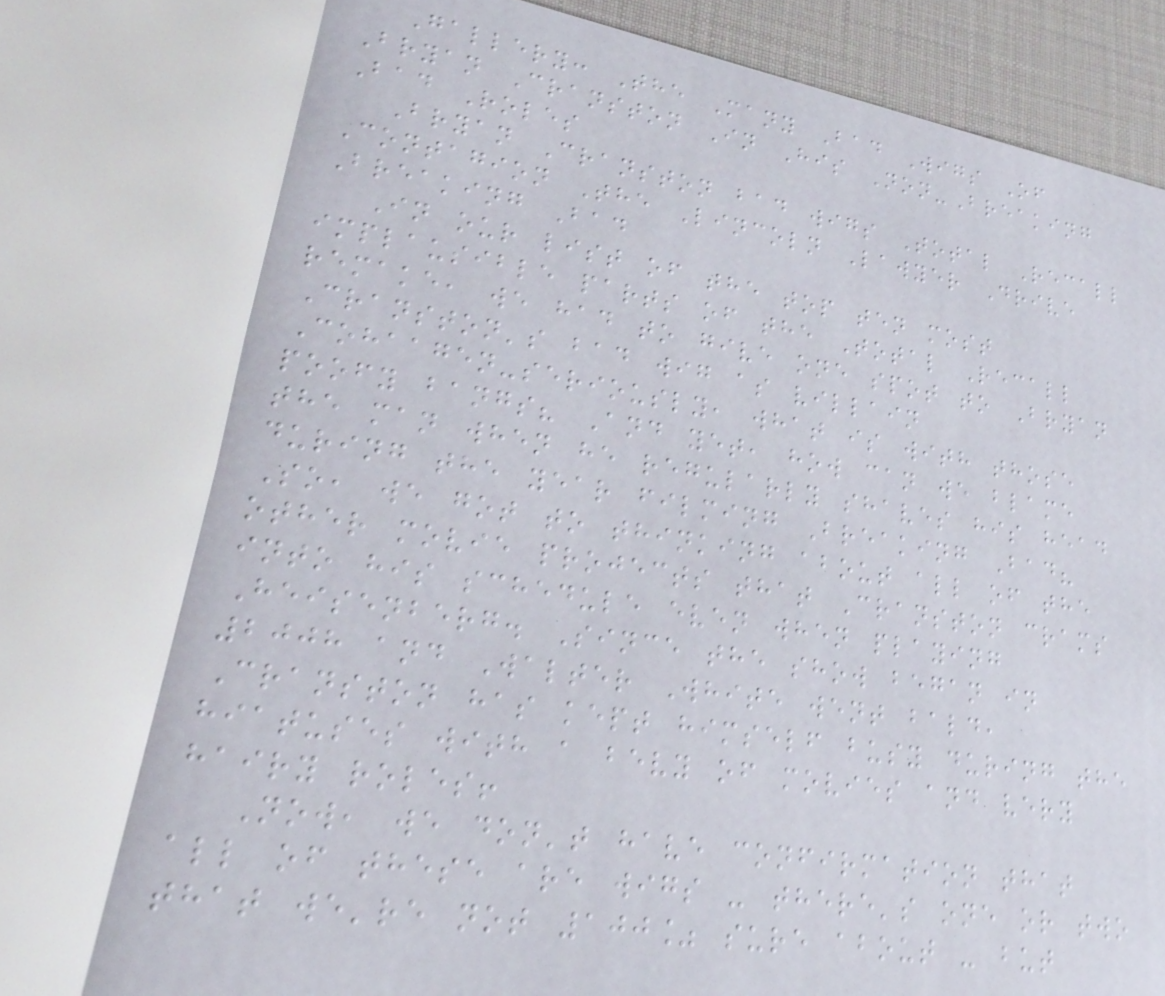Gallery: The Many Bad Wigs Of
Bryan Cranston In His Non-Breaking
Bad Roles
Bryan Cranston bad wigs Total Recall
Contagion The Lincoln Lawyer Drive
Breaking Bad
In our list of the top ten most
implausible parts of the Total Recall
remake, we had to give one spot to Bryan
Cranston's bad wig as villain
Cohaagen-seriously, what is with those
poofy bangs? And yet, how can we blame
the man when he regularly shaves his head
during the year filming Breaking Bad?
So, we got to thinking about all of the
other movie projects that Cranston crams
into his schedule even when playing
Heisenberg. Since the show began in
2008 and Walter White went bald,
Cranston has kept himself busy during the
hiatuses with a bevy of movies and very
hairy roles!
Now, we don't have confirmation that
all of these are wigs - there's one or two
that we're not 100% sure about - but
